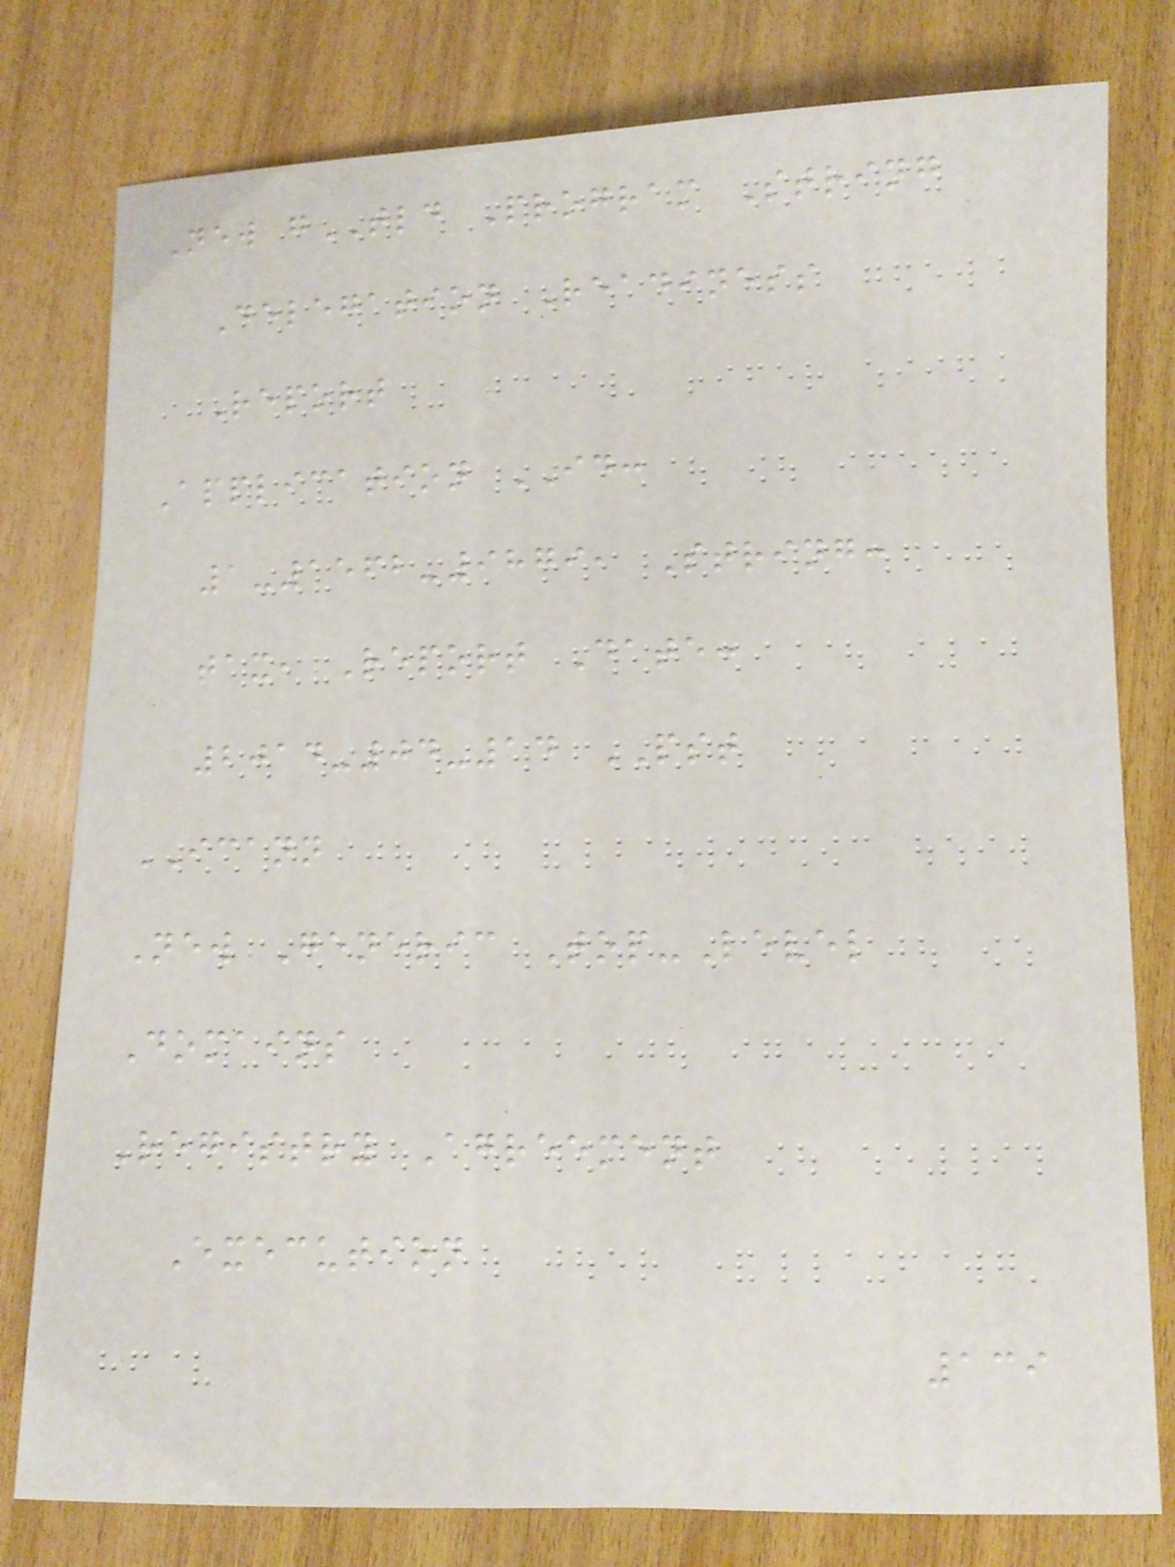New gTLD Program String
Delegation Readiness
Report
Application ID:
1-1562-9879, String:
tax, Report Date:
2014-04-14 PST
ICANN
New Generic Top-Level
Domains
Registry Agreement
Execution
139
